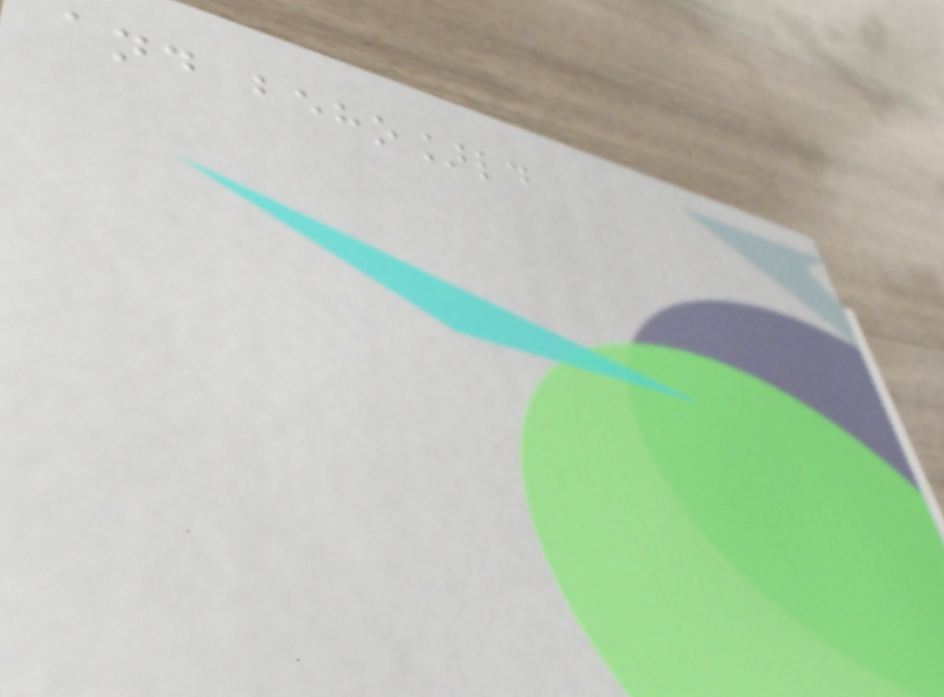and beho]ld
